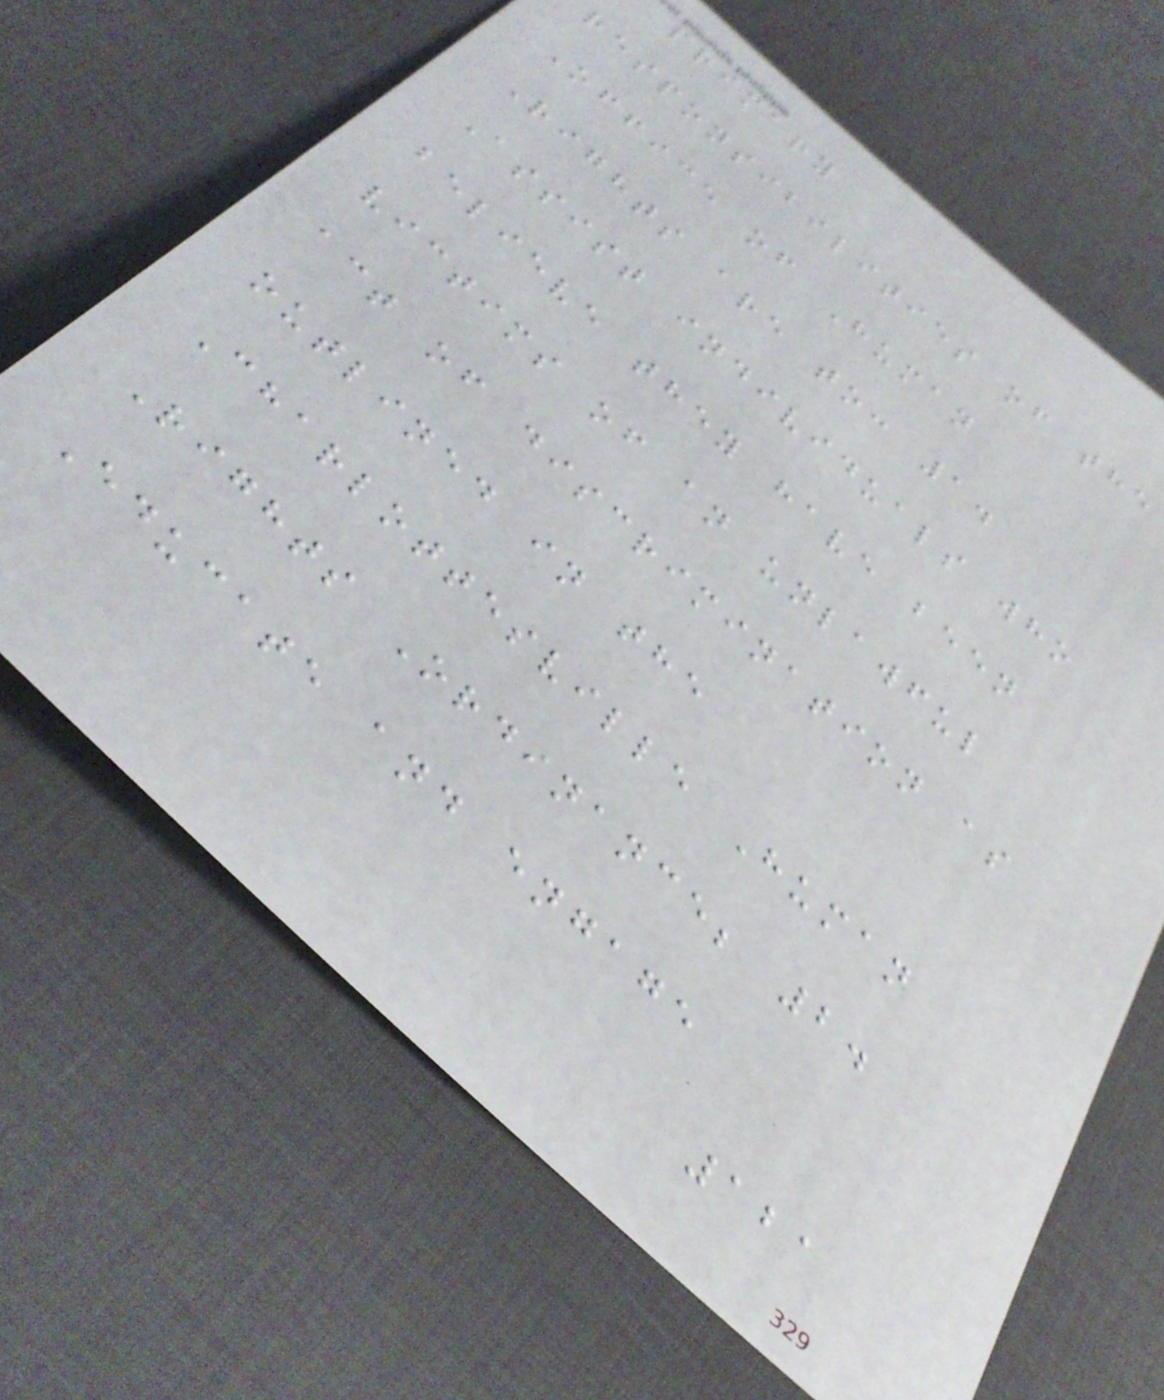primary
responsibilities of the
Office of Human
Rights are to: 1.
Assist individuals who
believe they have been
victims of an unlawful
act of discrimination as
outlined in the
Charlottesville Human
Rights Ordinance; 2.
Educate and engage
121
